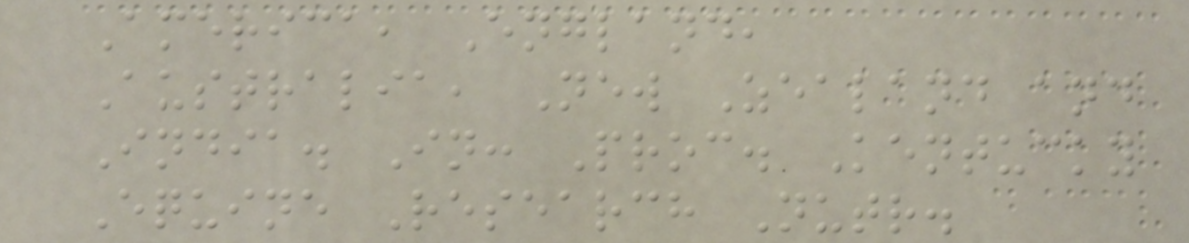America, England,
Australia, New Zealand and
India. In: Proc. Kentucky
Equine Research Nutr.
